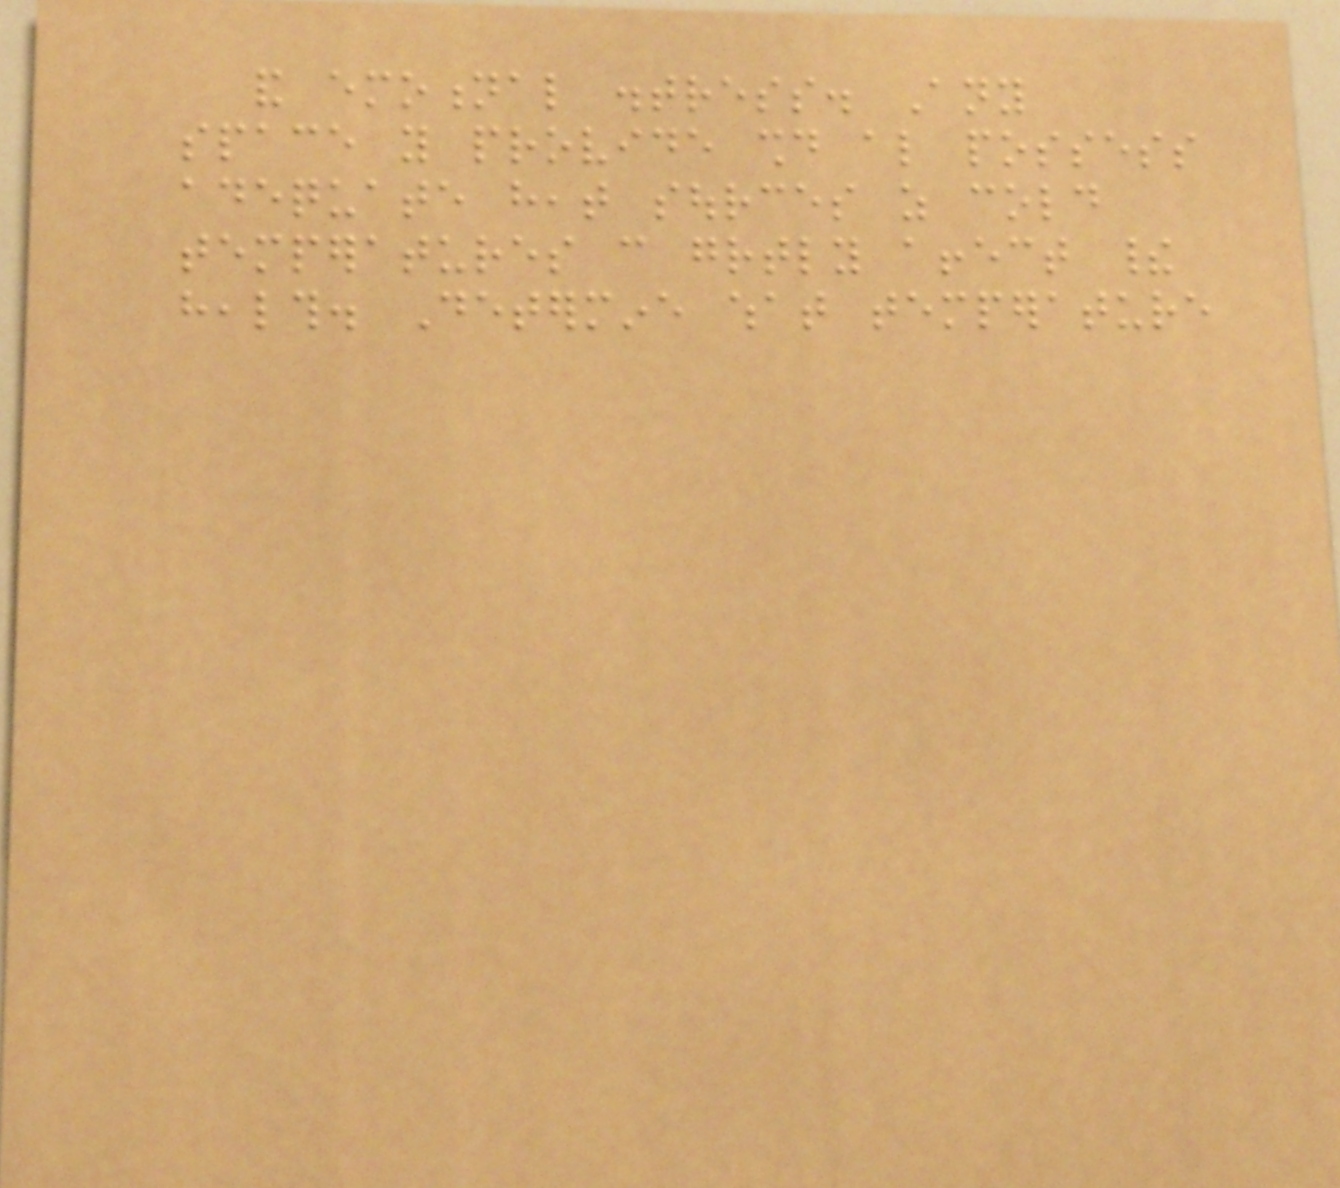and emotional distress. Any
space you provide should also possess
adequate heat sources as cold
temperatures can greatly affect their
health. Determine what temperature
